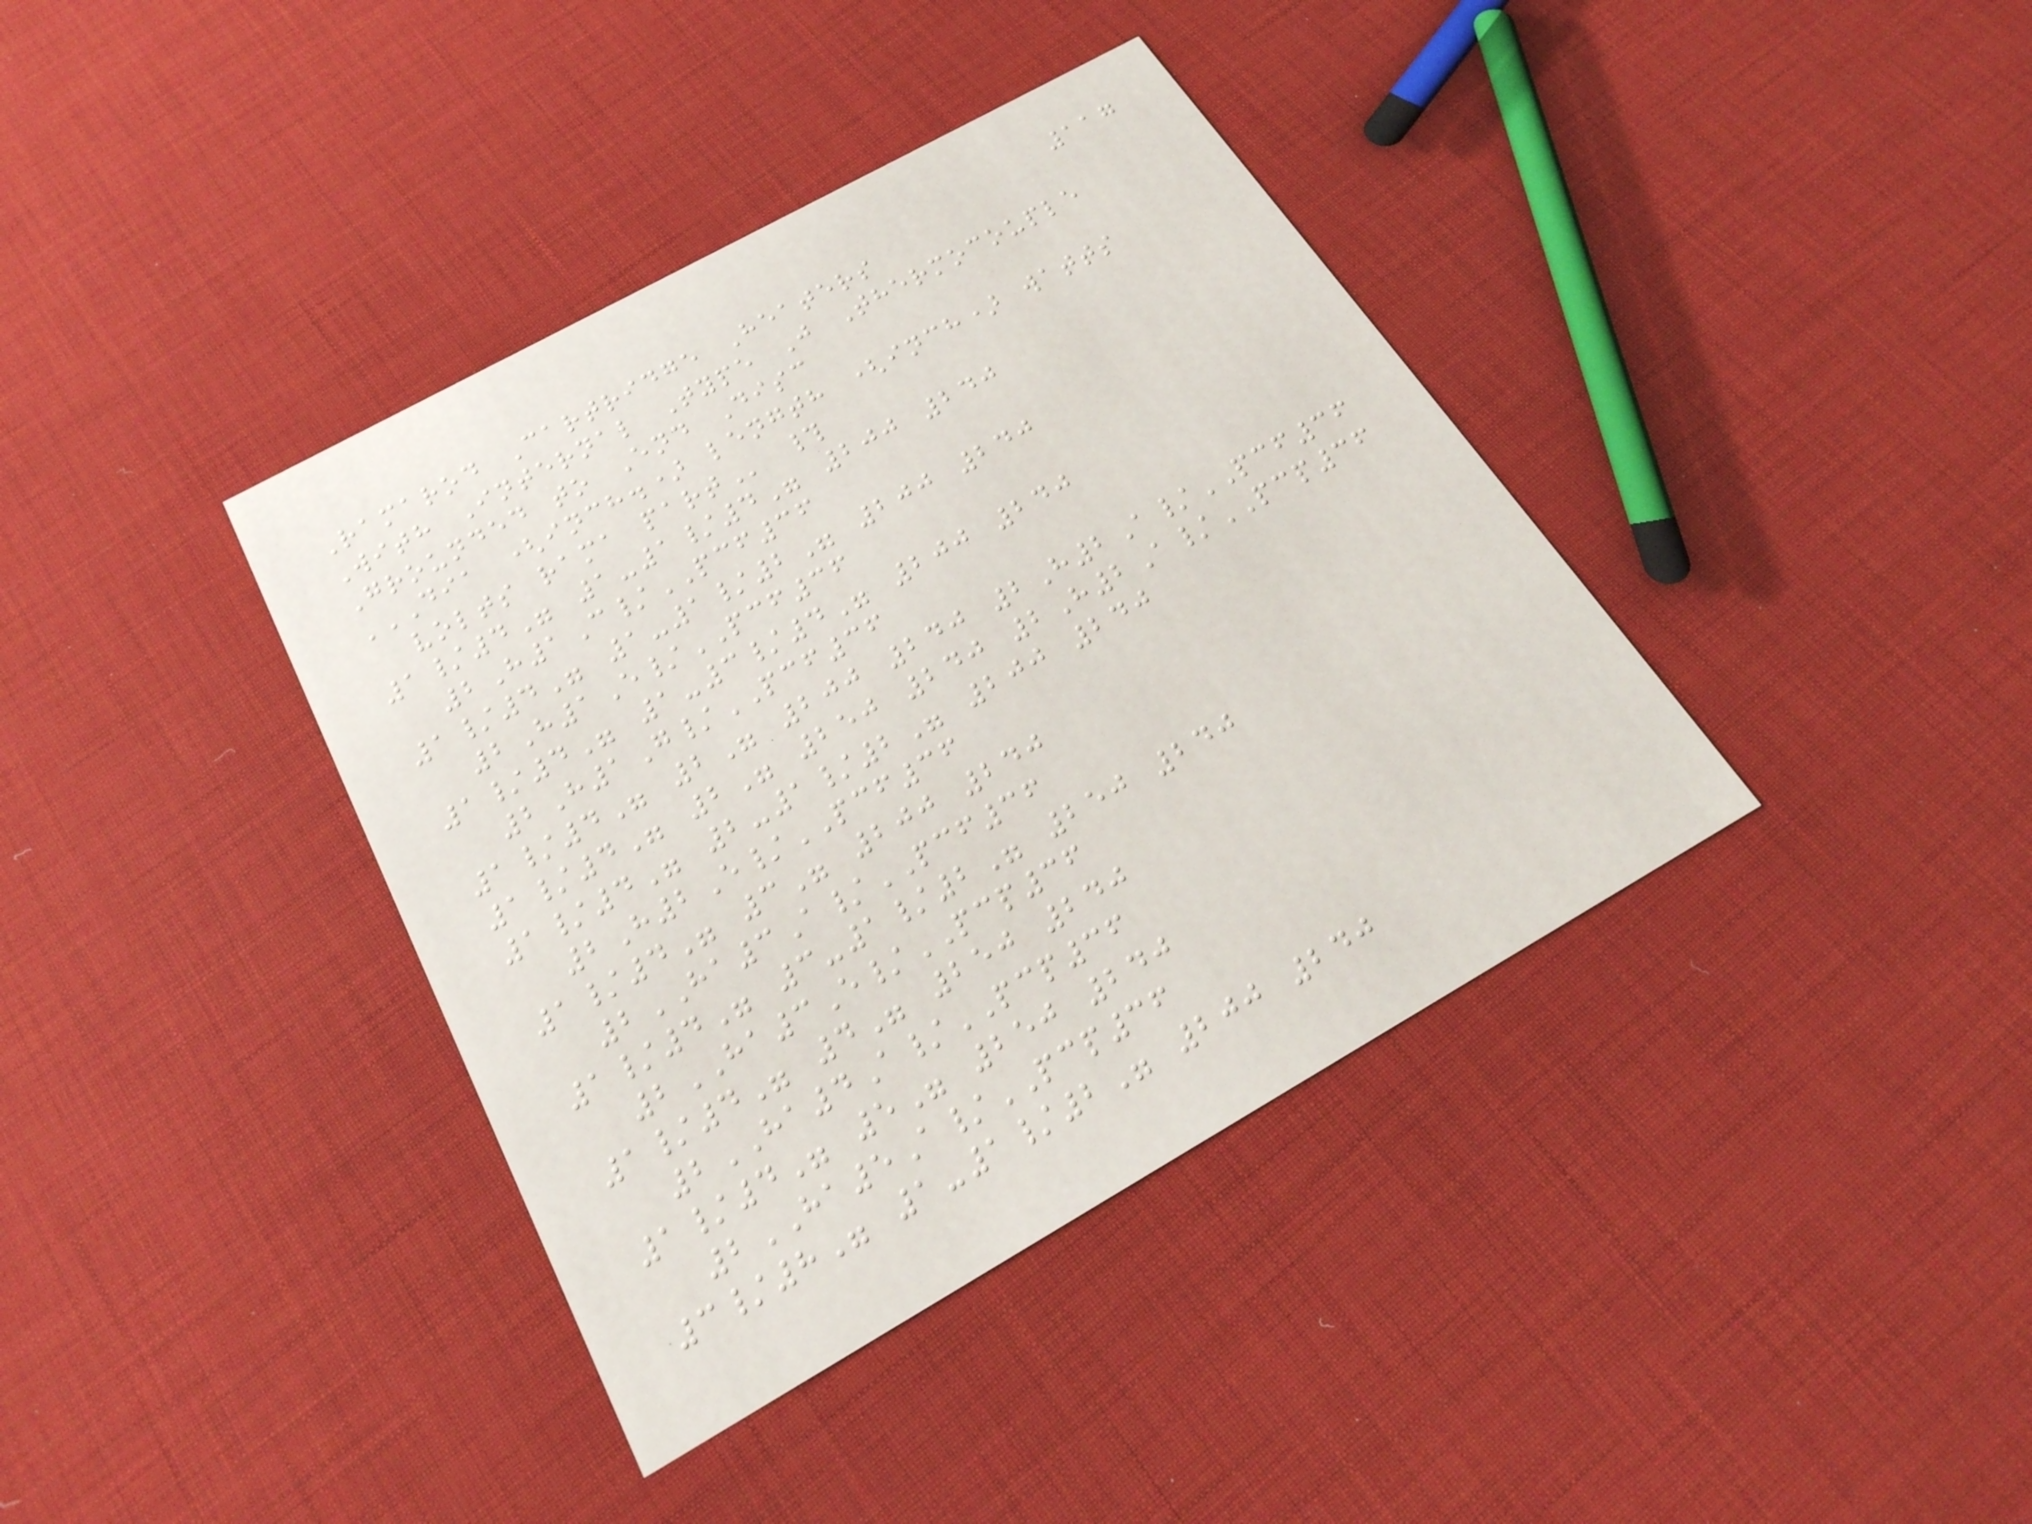117
Ramarod Cartridge Heaters
With Internal Type J Thermocouple
Grounded to End Disc
DIA (INCH.) LENGTH (INCH) WATTS
VOLTS RAMA PART #
1/4" 1-1/4" 200 240
2H1C/PCF36
1/4" 1-1/2" 200 240
2H1E/PCF36
1/4" 1-3/4" 200 240
2H1G/PCF36
1/4" 2" 200 240 2H2A/PCF36
1/4" 2" 250 240 2H2A/PCP36
1/4" 2-1/2" 200 240
2H2E/PCF36
1/4" 3" 200 240
2HA3A/PCF36
1/4" 3-1/2" 250 240
2HA3E/PCP36
1/4" 4" 250 240
2HA4A/PCP36
1/4" 5" 250 240
2HA5A/PCP36
3/8" 1-1/2" 200 240
